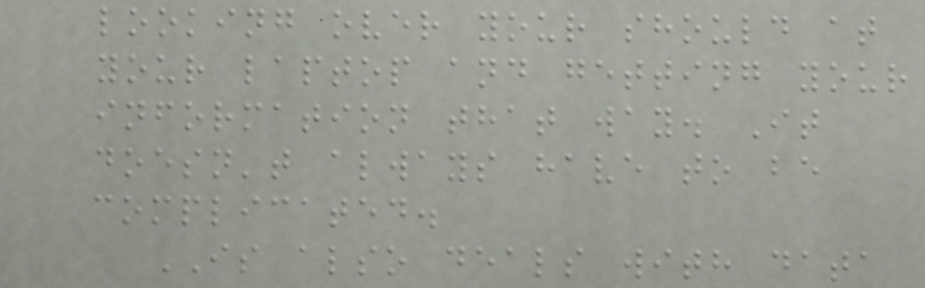looking over your should at
your laptop and getting your
information that way. It
doesn't always have to be
complicated.
IS also deals with data
